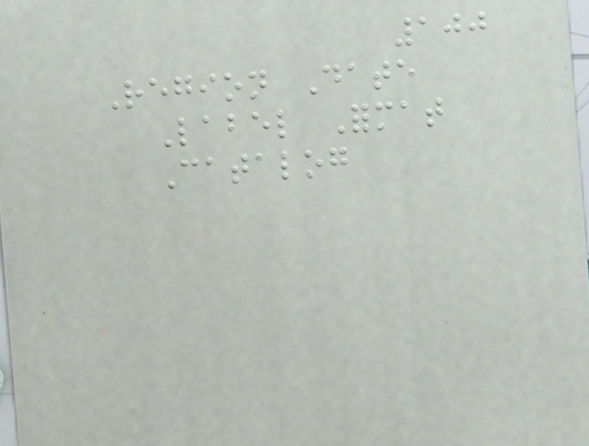100
Region Date
Label Format
Catalog
